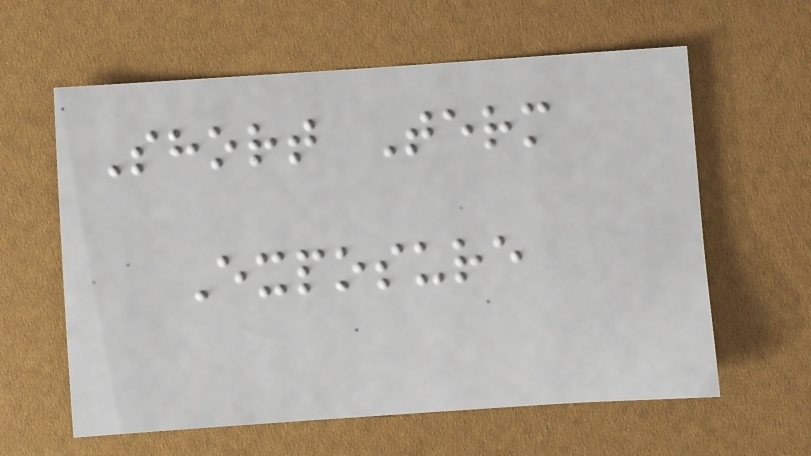Short Term
Exposure
